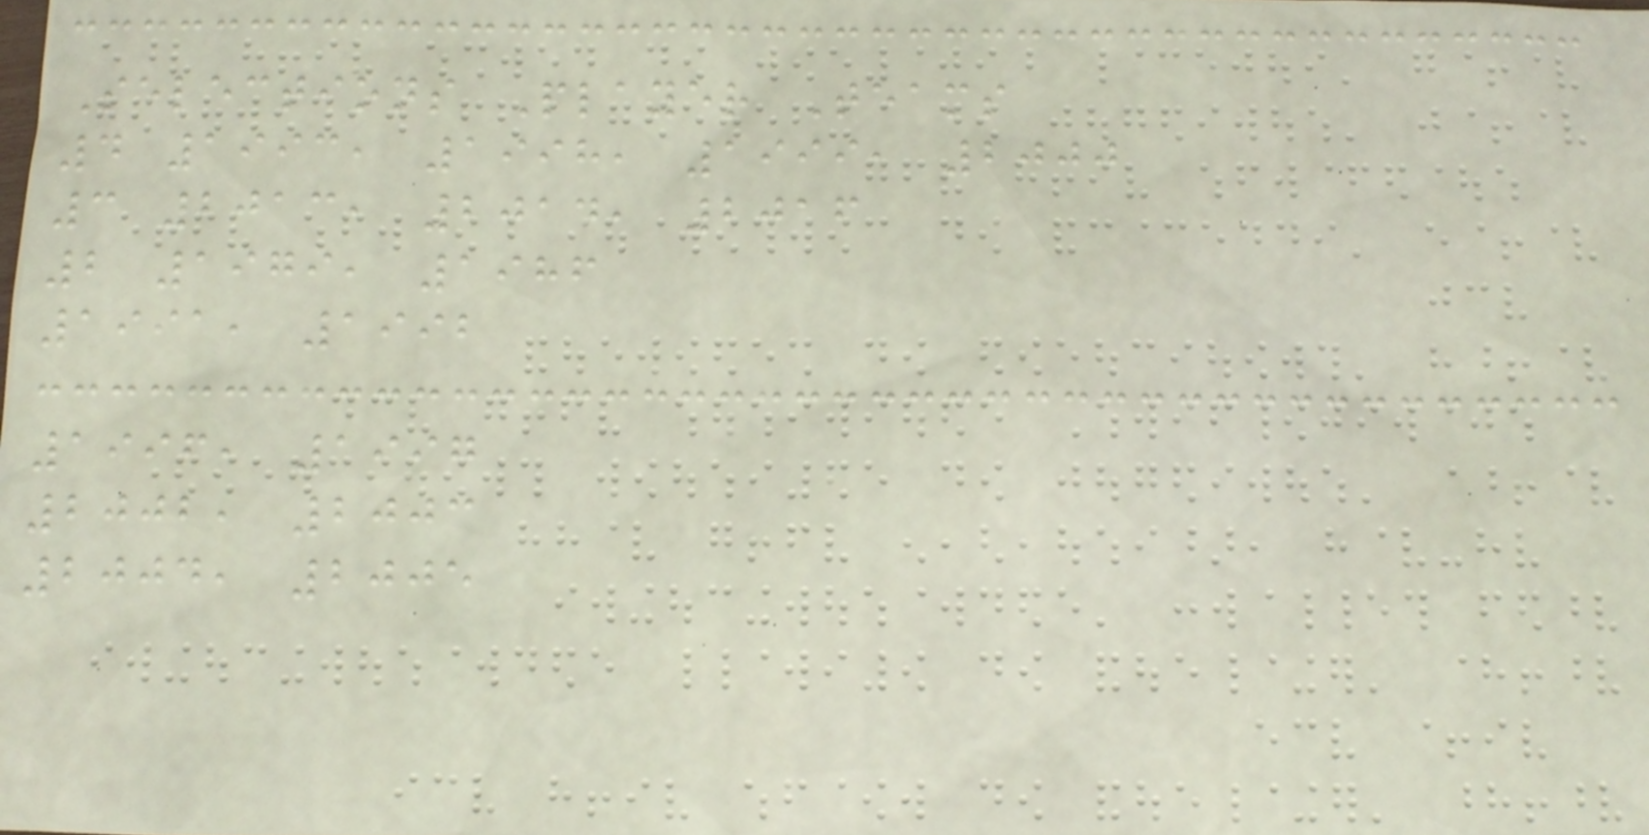Selections Player Teams
4 1993, 1998, 1999, 2000
3 2013, 2014, 2016
2 1979, 1986
1991, 1992
1996, 1997
2002, 2003
2004, 2005
